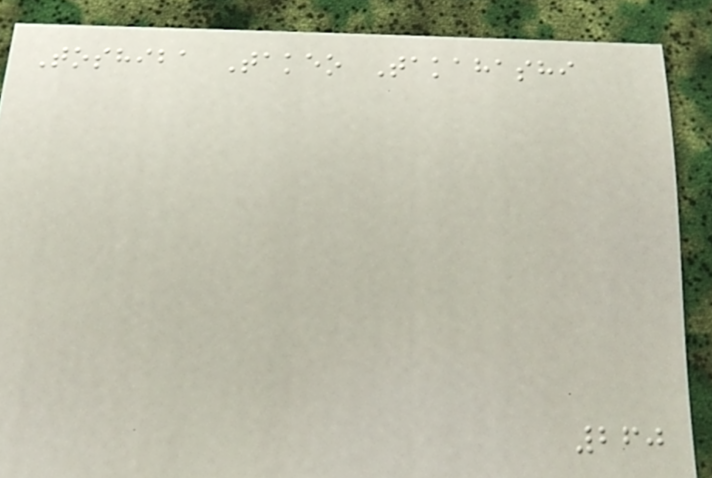Toshiba Takeo Takahashi
260
